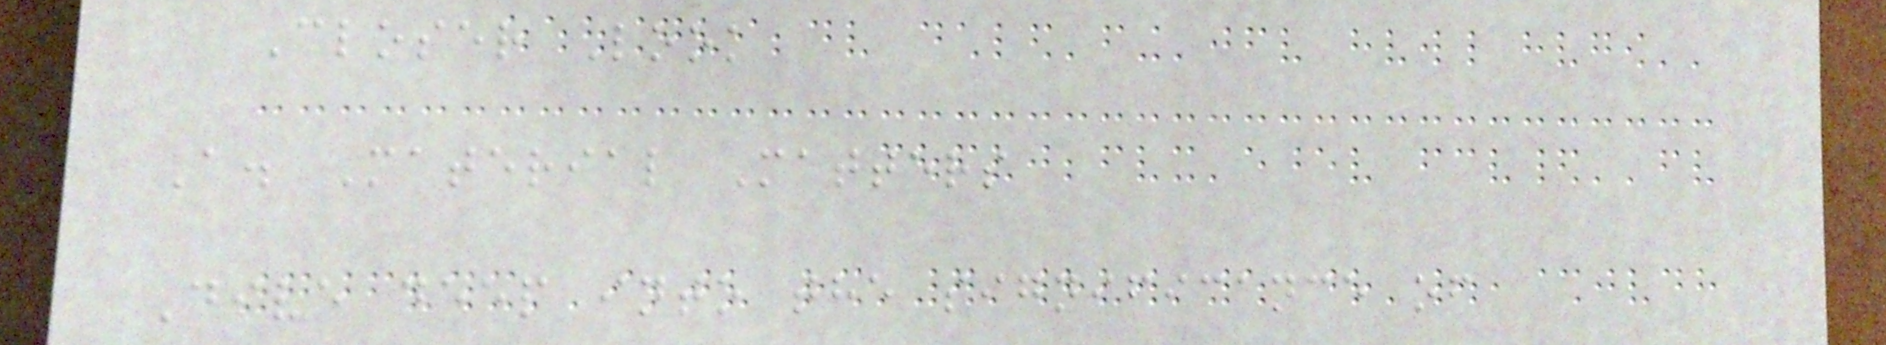Closer Look
A. Material Matters
Dive deep into the significance of
